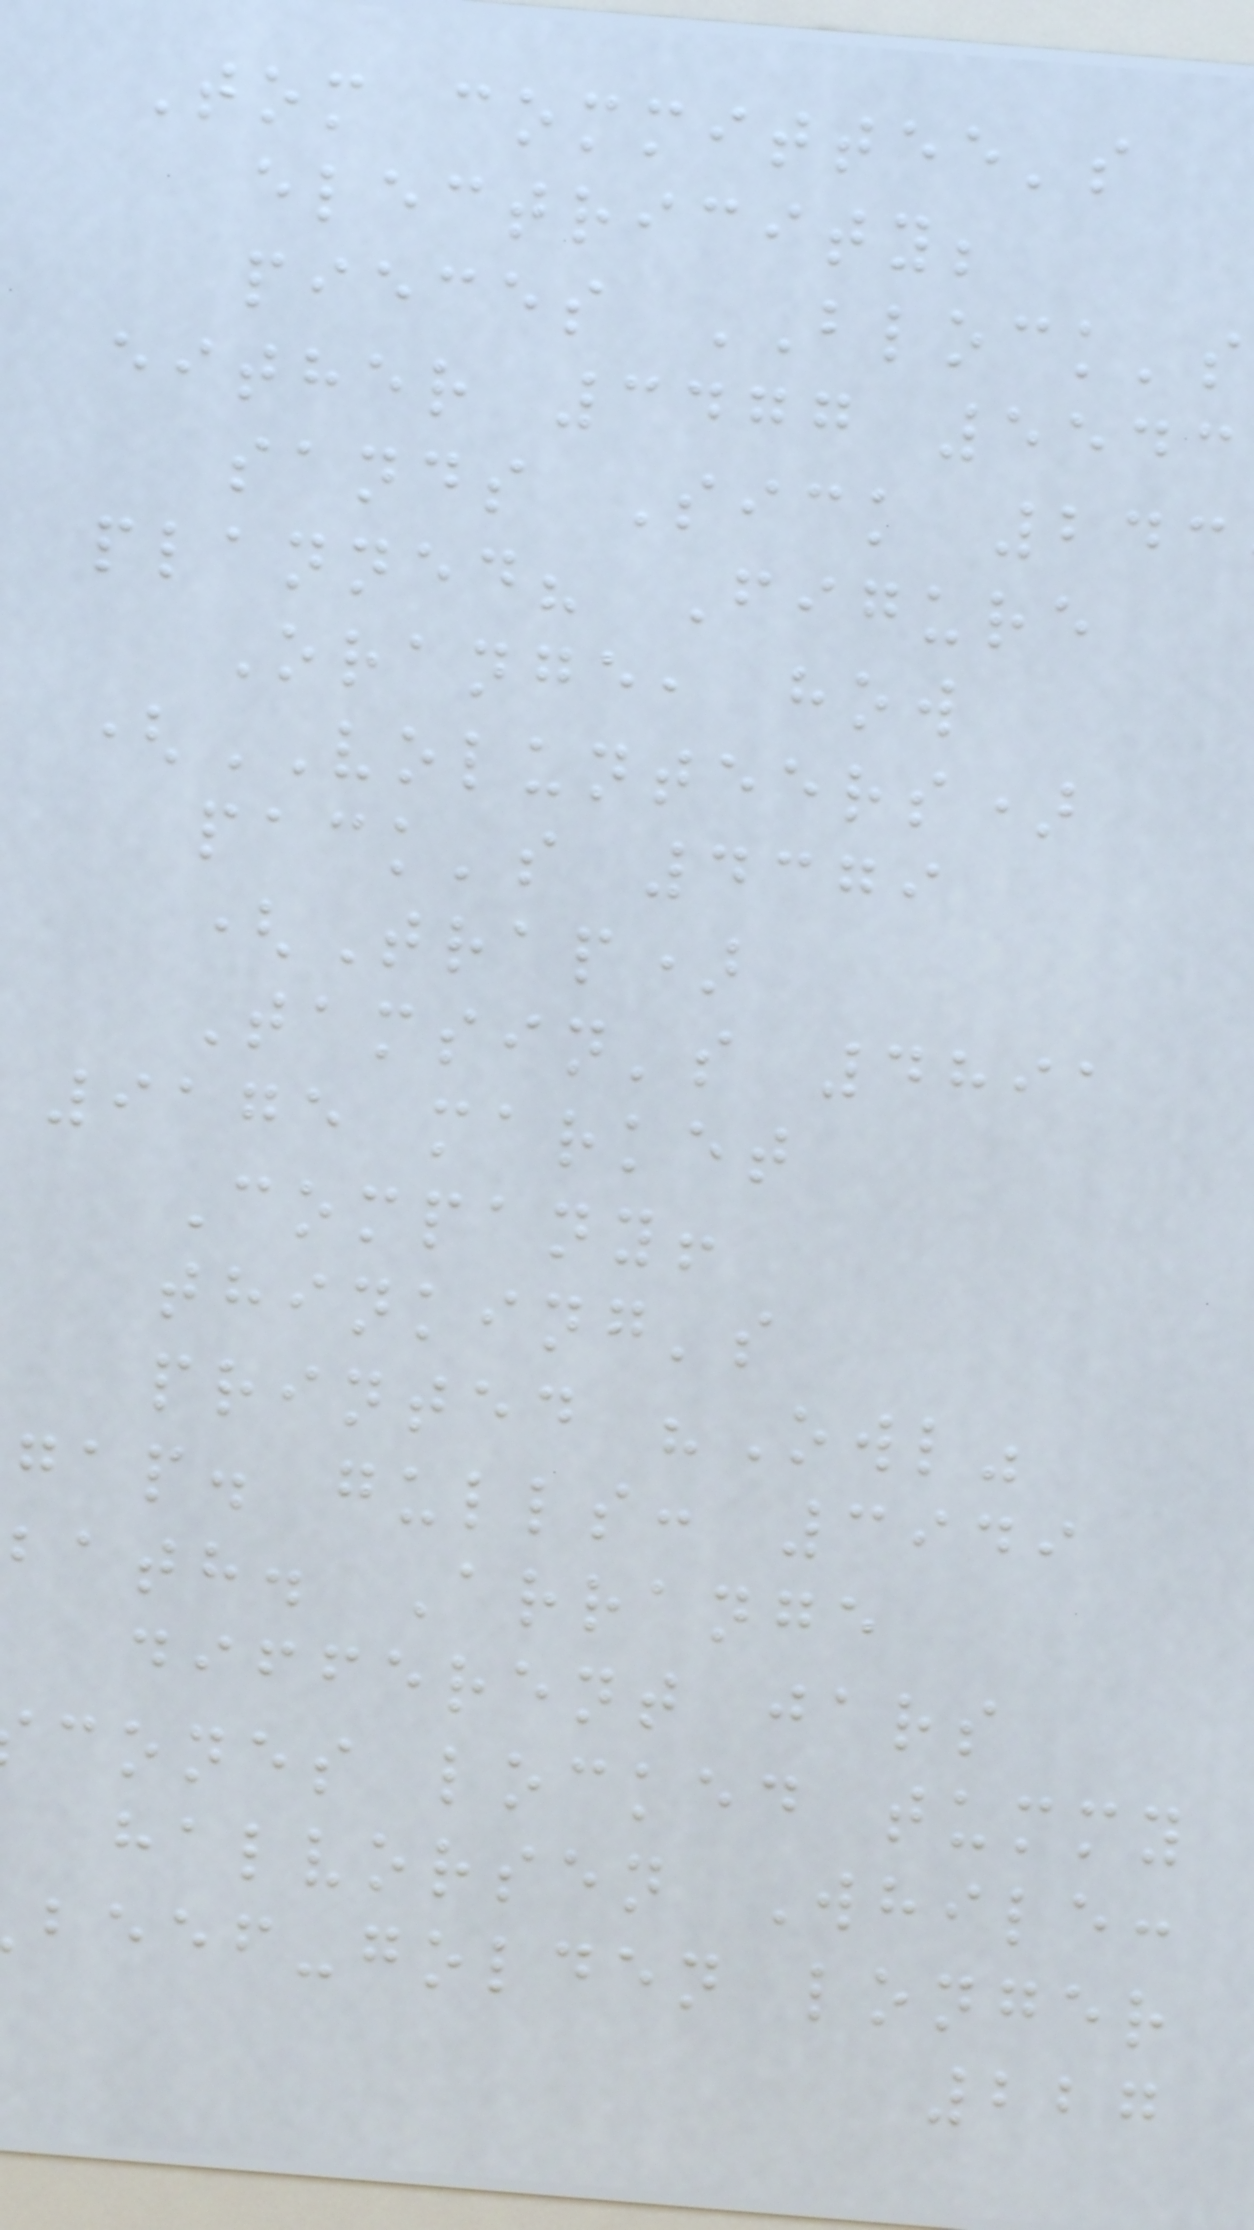Tom committee's
electricity;
pieces BLOCK's
either 3477 5543
sands Sick 243
planned? Figure
Orange, how
(VOLUNTEERS)
pack's 4379
(Trap)
Tamsin's 4891
9175 market
Company!
thinking's
printed "Owl"
gap. gulls: 3949
bath. Arrange
different jars
cones locked tummy
halvorsen While:
beef-golden longer
227
